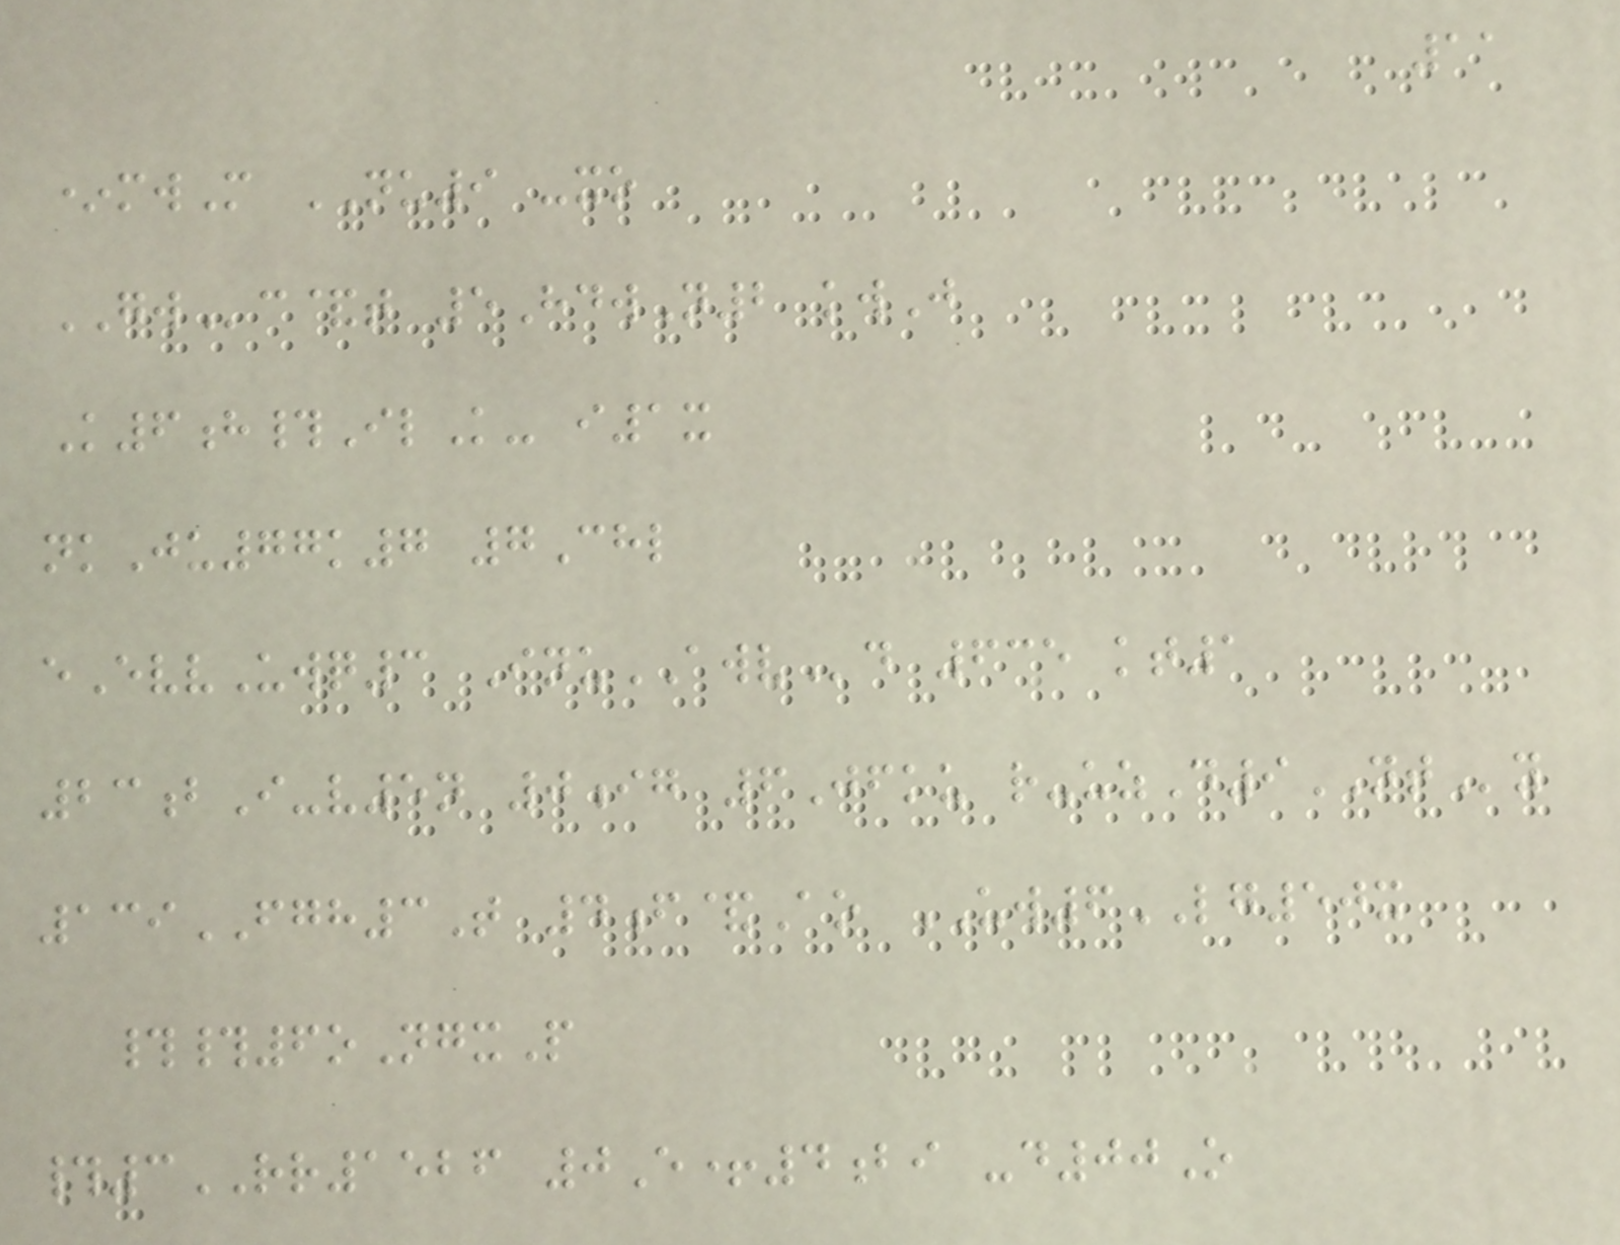11
*mwM NU9 -xo
GWc&t 5HdwN2 kwJ
K6h#IlK- i1x
nkJu77k7 7Chl
eEvvUwq3 InuAWVd 635 kt1
23bI-v5n 0ig 6Jfku r-uzD9NTy
139FGH3T 4f&Ao UW6LG50x
##6oNgxP
#3RR1526 0E+4bi -d00O
